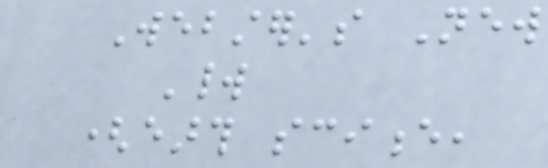Webster's New
World
(earth science,
